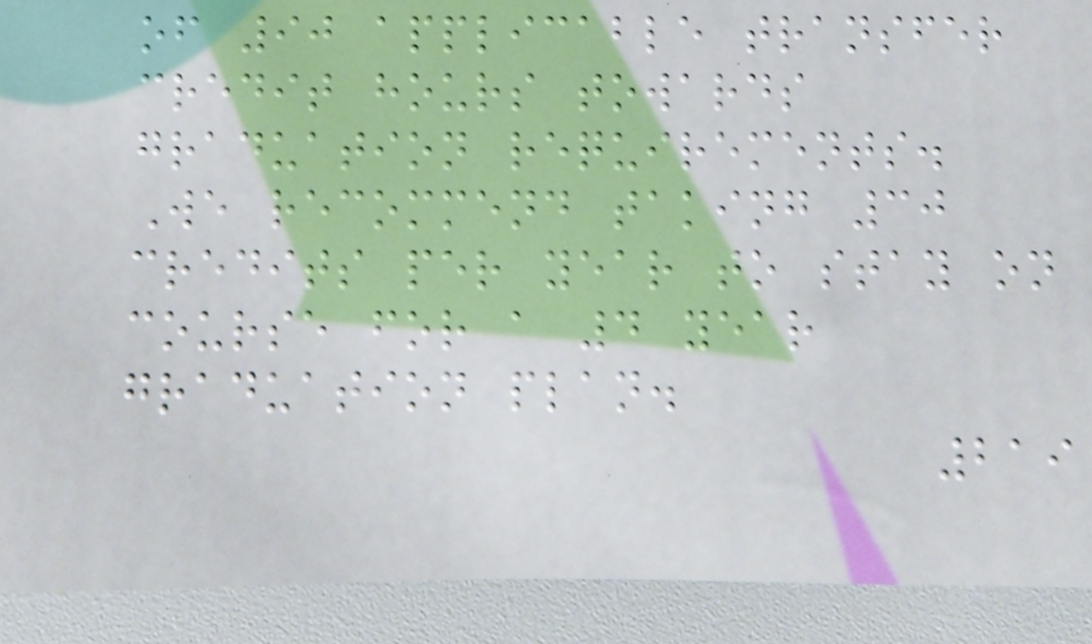of 90 applicable transfer
credit hours towards
graduation requirements.
We recommend taking 30
credits per year to stay on
course for a 4 year
graduation plan.
219
